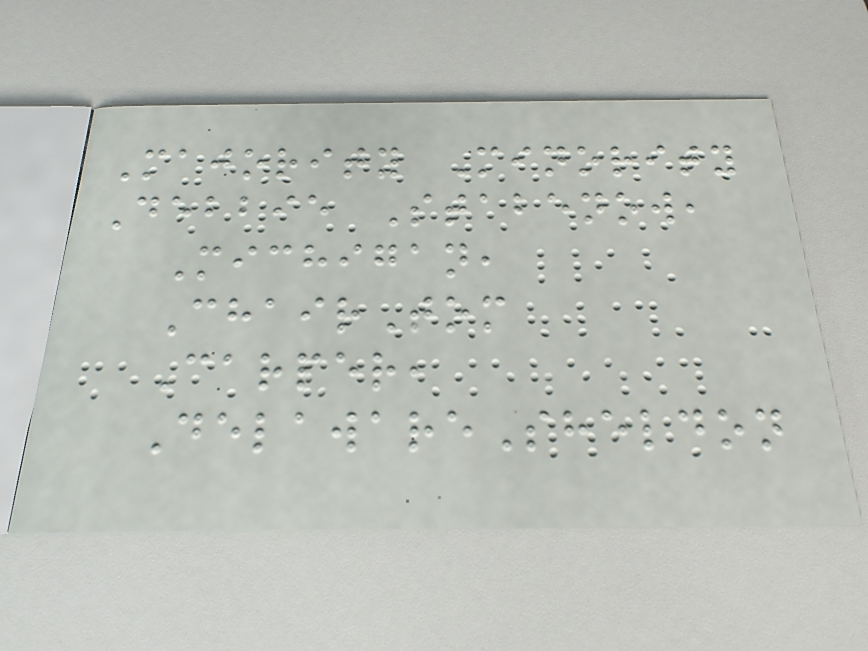Majority Minority
Debbie Stabenow,
Michigan,
ChairTom
Carper,
DelawareSheldon
